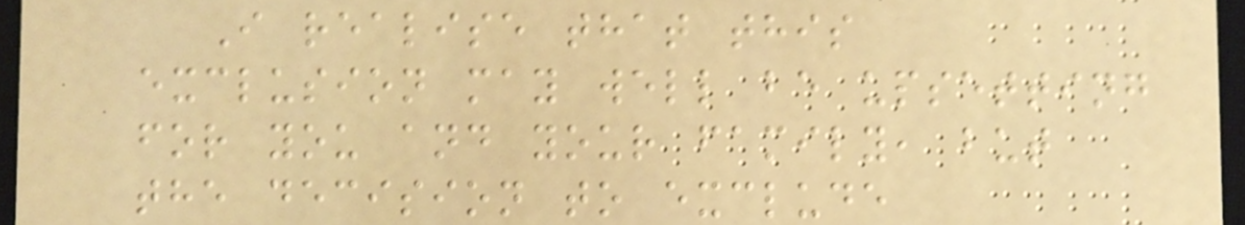I realise that this
exclusion may well be upsetting
for you and your family, but
the decision to exclude
